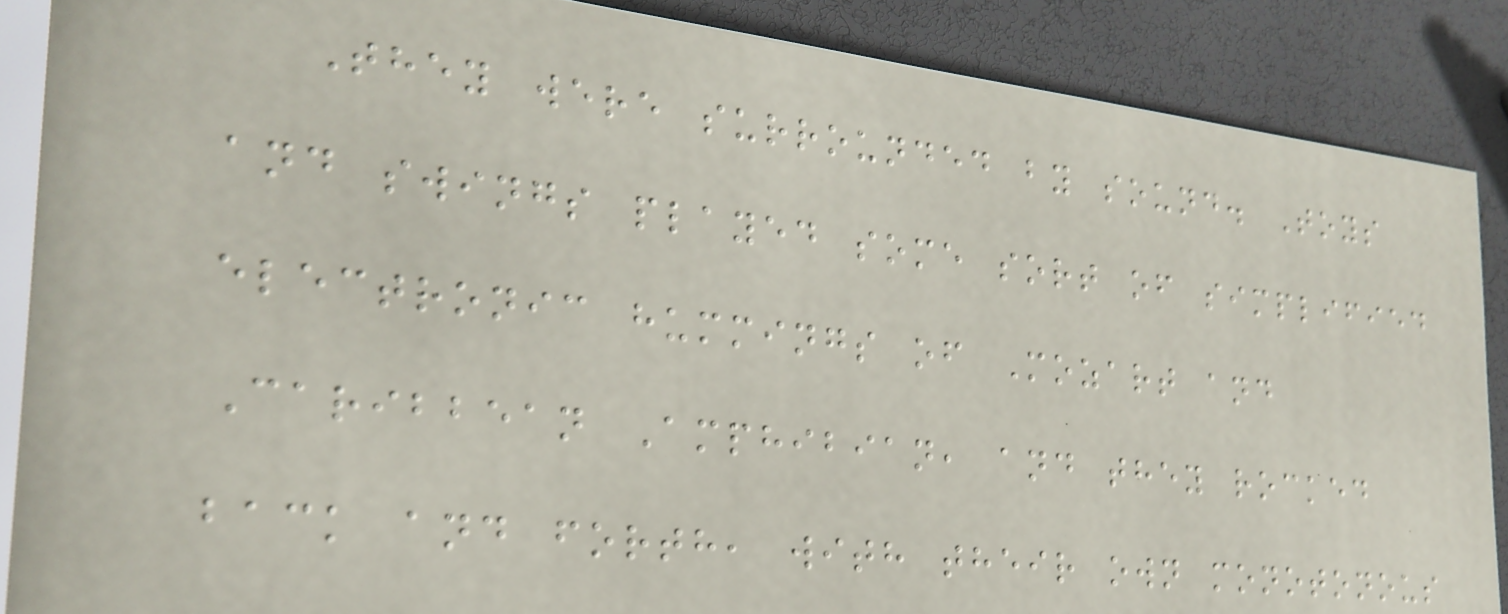They were surrounded by sound. Toys
and swings played some sort of simplified
electronic hummings of Mozart and
Caribbean Amphibian, and they rocked
back and forth, with their own monotonous
